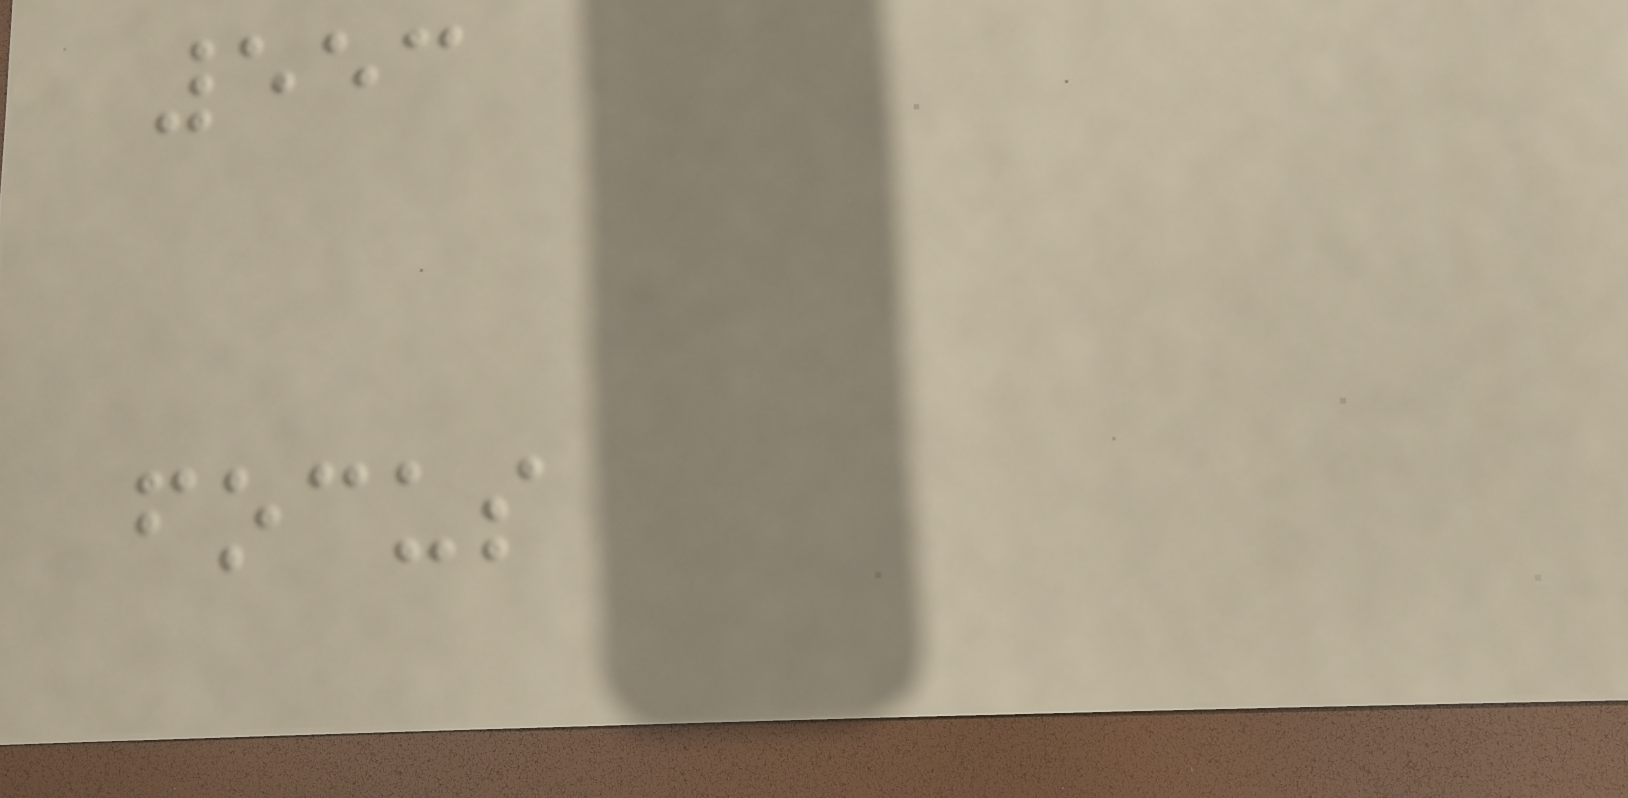553
focus
